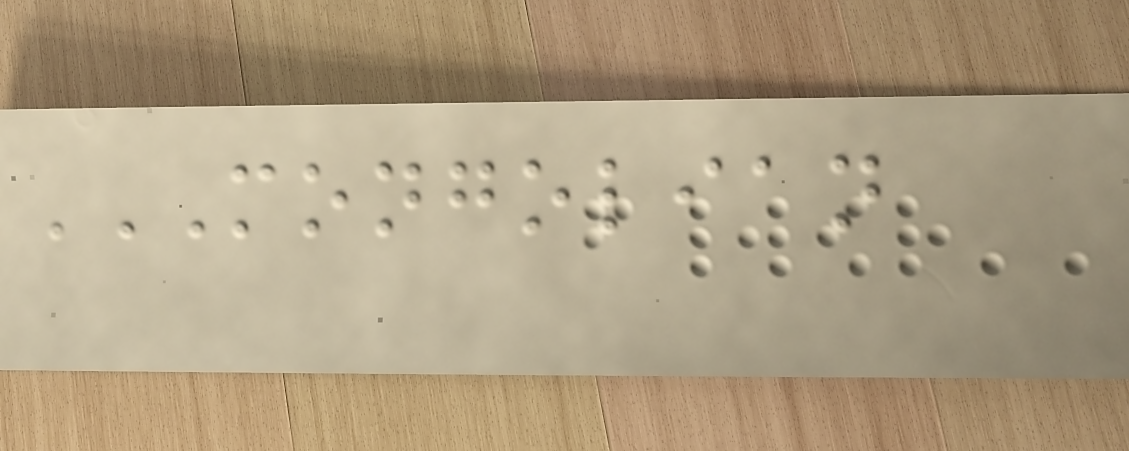MONGOLIAN
